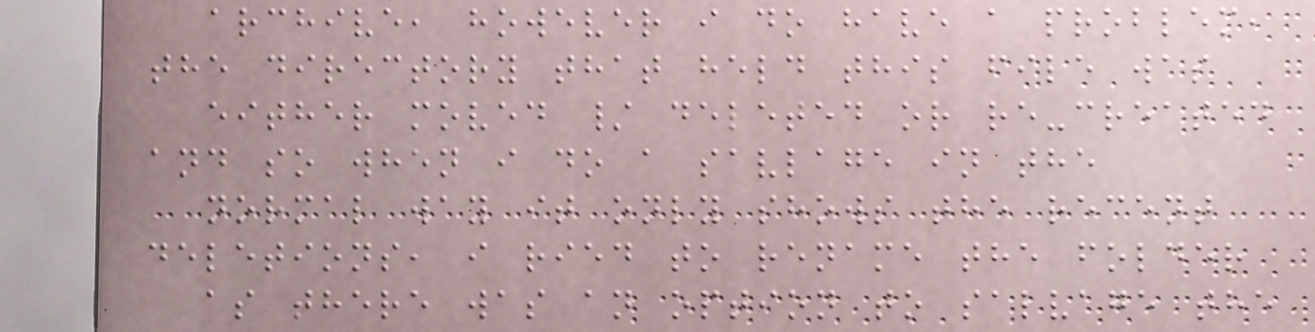archive, however i do have a problem,
the directory that held this file was
either moved / deleted or re-created
and so when i do a savlage in the
normal way it only shows the recent
deletions, i ried to rename the folder
as there was an option to salvage the
